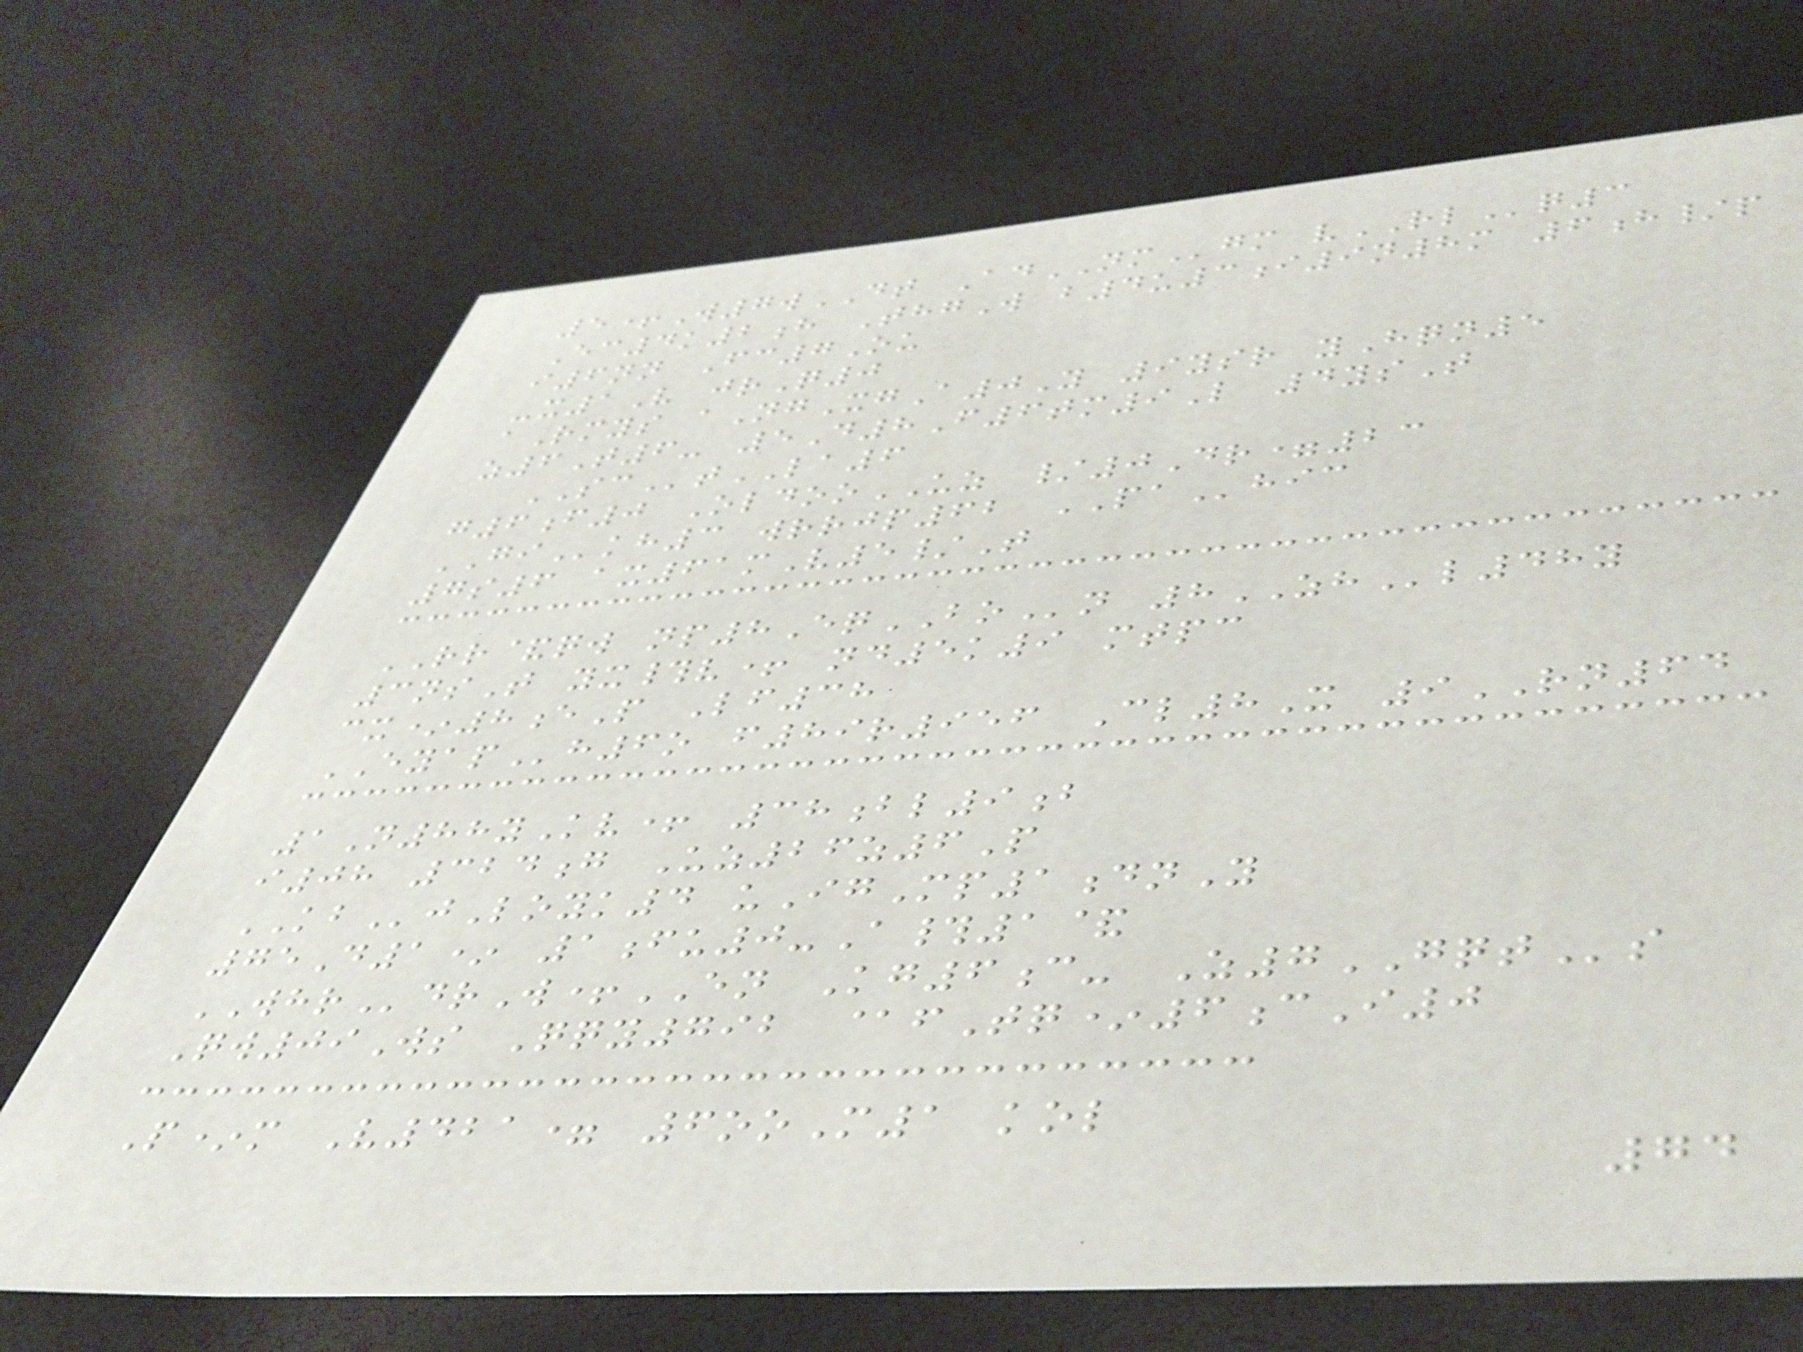5+W7wDT AdNMgm vRLq3
Ec4k2h ThgW b4u3i9n8m 6h/p
i6nn Fc7Ou
-x1V jrQ0
aRmys aNgXgA0Y 9ysr yHqn5
z6T6- 5D8F6tm9L 4ysT
SCtLA6
g6f0 OldooUZ /0Dr=23
GIkh3 wrrjp62 PAhic
7s6 ax61mV5/T
RR&qw np8EqBOn 8ZHl48y
3nsT yx#v+ nd5k9 mtpc
cx*8eP Lf38
EYAPh6o f89r956 Cl8X 9RN64
1N88yKv+ 38bl9b
i08 324g Uz26z6P
KBjLoyk4 uIgMp1dnY
75D1* 1fu0-A#1&
WHRdrW+EN Kg6c- Z7GQTs
Qw09Ws Qqy792 @fTq*6cI0
P*m V421= 6ooM1 kol
74
